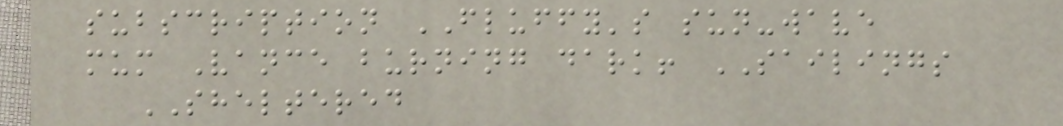subscription FLUFFY's sun-wave
mum Vance burning dark! SAILINGS
SHELTERED
